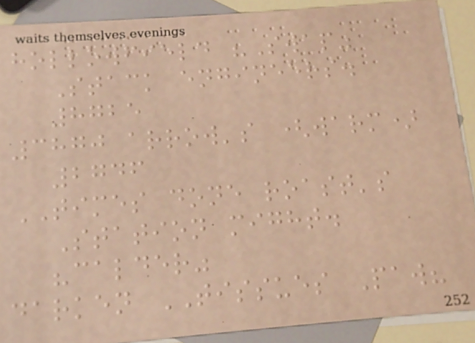hollowfield "Swap"
Stack engineers.
8725
3870 arrow's (warm)
2746
TIMES done roast's
Station might.
"calder"
darken TISSUES Paw?
